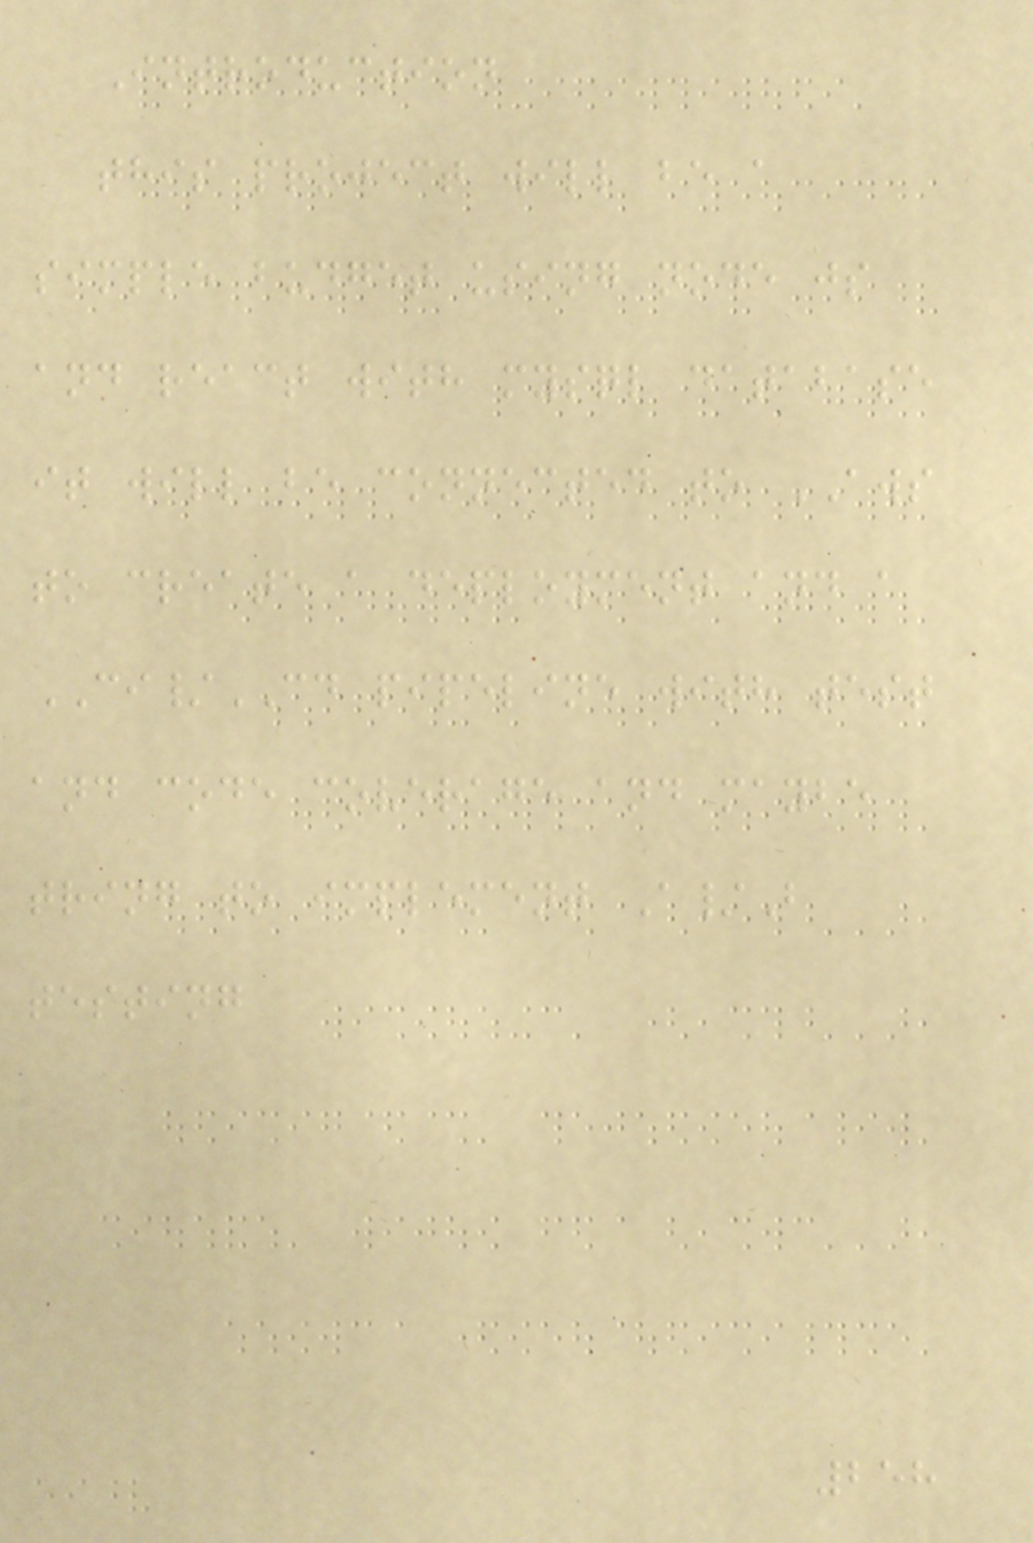Introduction
this project will be a
simple budget using node js
and react with mysql database
it will be connected to AWS
to create a deployment and a
CI/CD pipeline with test
and code coverage and maybe
tring to implement A/B
testing
258
